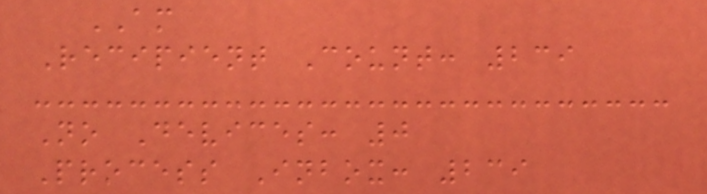AM
Recipient Count: 239
No Devices: 0
Process Inbox: 239
